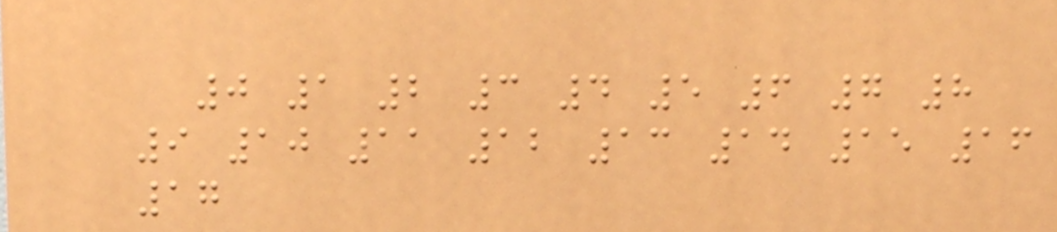0 1 2 3 4 5 6 7 8
9 10 11 12 13 14 15 16
17
